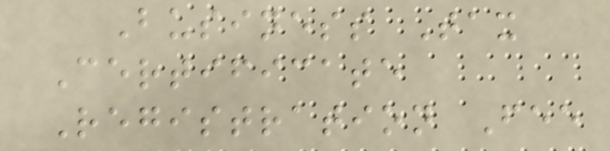Business Tax
Certificate
Registration Fee
